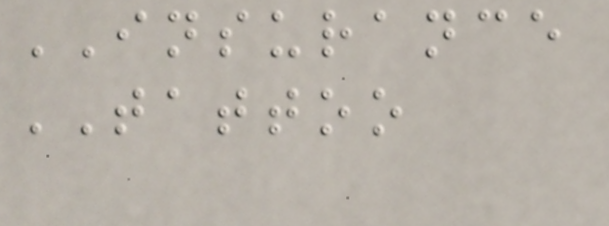INSURANCE
TATTOO
